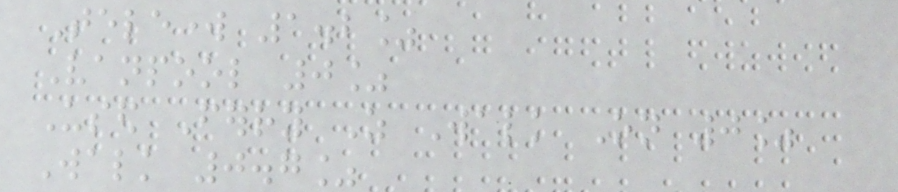Telework 1.2%
Vanpool 0%
Used Ferry As Walk On 0%
Walk 0.7%
